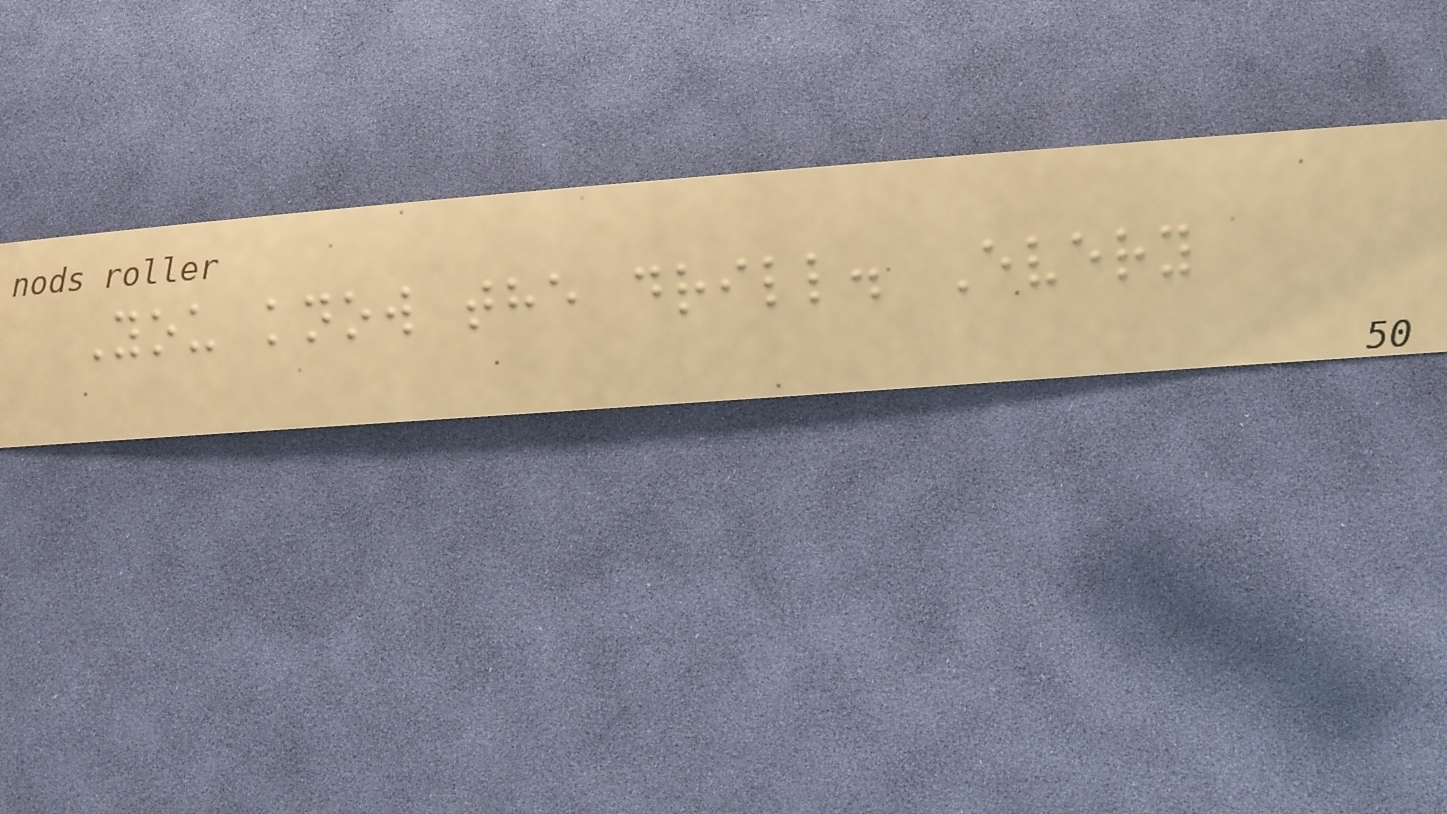You know the drill. Every
